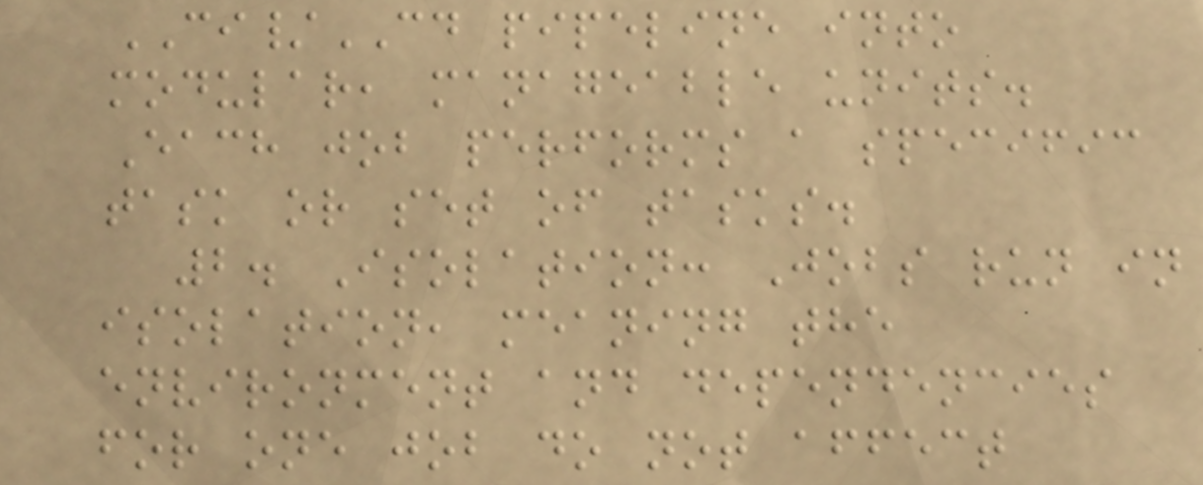CI/CD pipeline into
modular, manageable units.
Each job performs a specific
task or set of tasks.
2. Isolation: Jobs run in
isolation, meaning the
environment and dependencies
for one job do not affect
